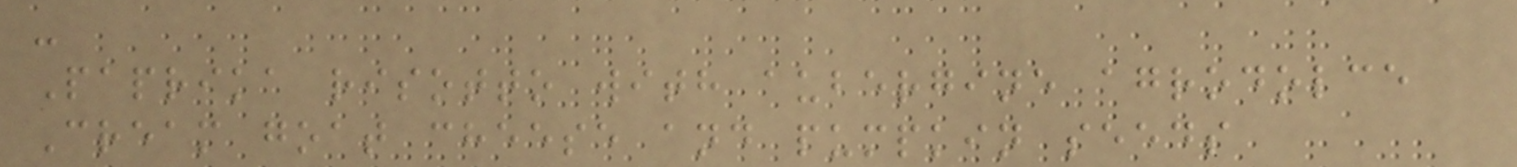-
Paprika risotto with aubergine agrodolce
Cream goat cheese and pumpkin seeds
